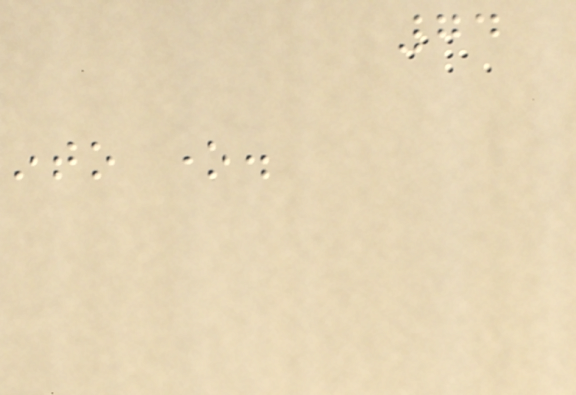74
into one.
